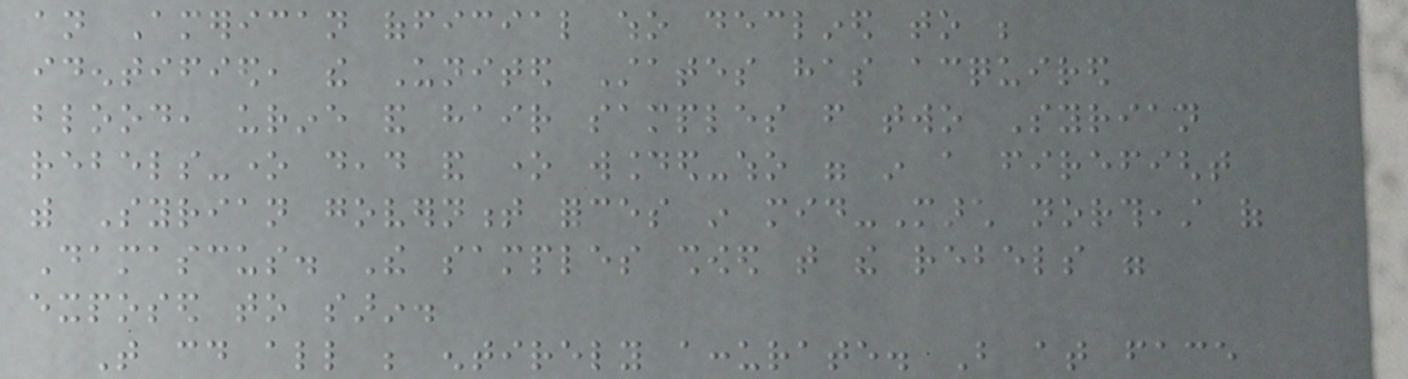an American official who declined to be
identified, the United States has acquired
blood, urine and hair samples from two Syrian
rebels-one dead and one wounded-who were in a firefight
with Syrian government forces in mid-March northeast of
Damascus. The samples showed that the rebels were
exposed to sarin.
That could all be entirely accurate. But at face
